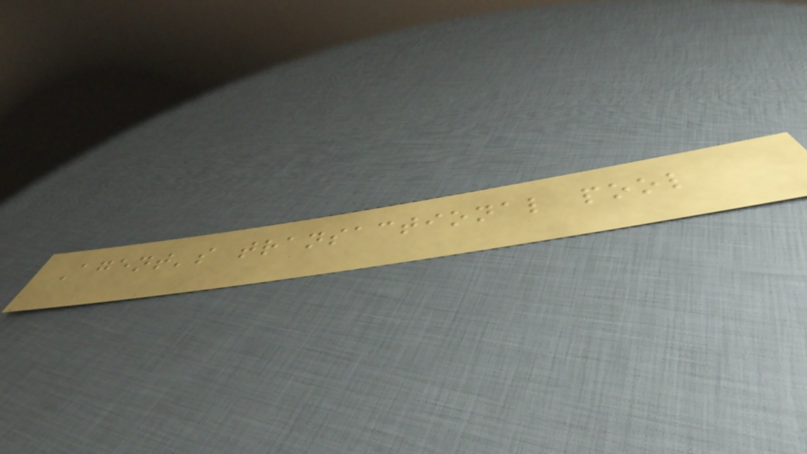Agent's transactional pool
